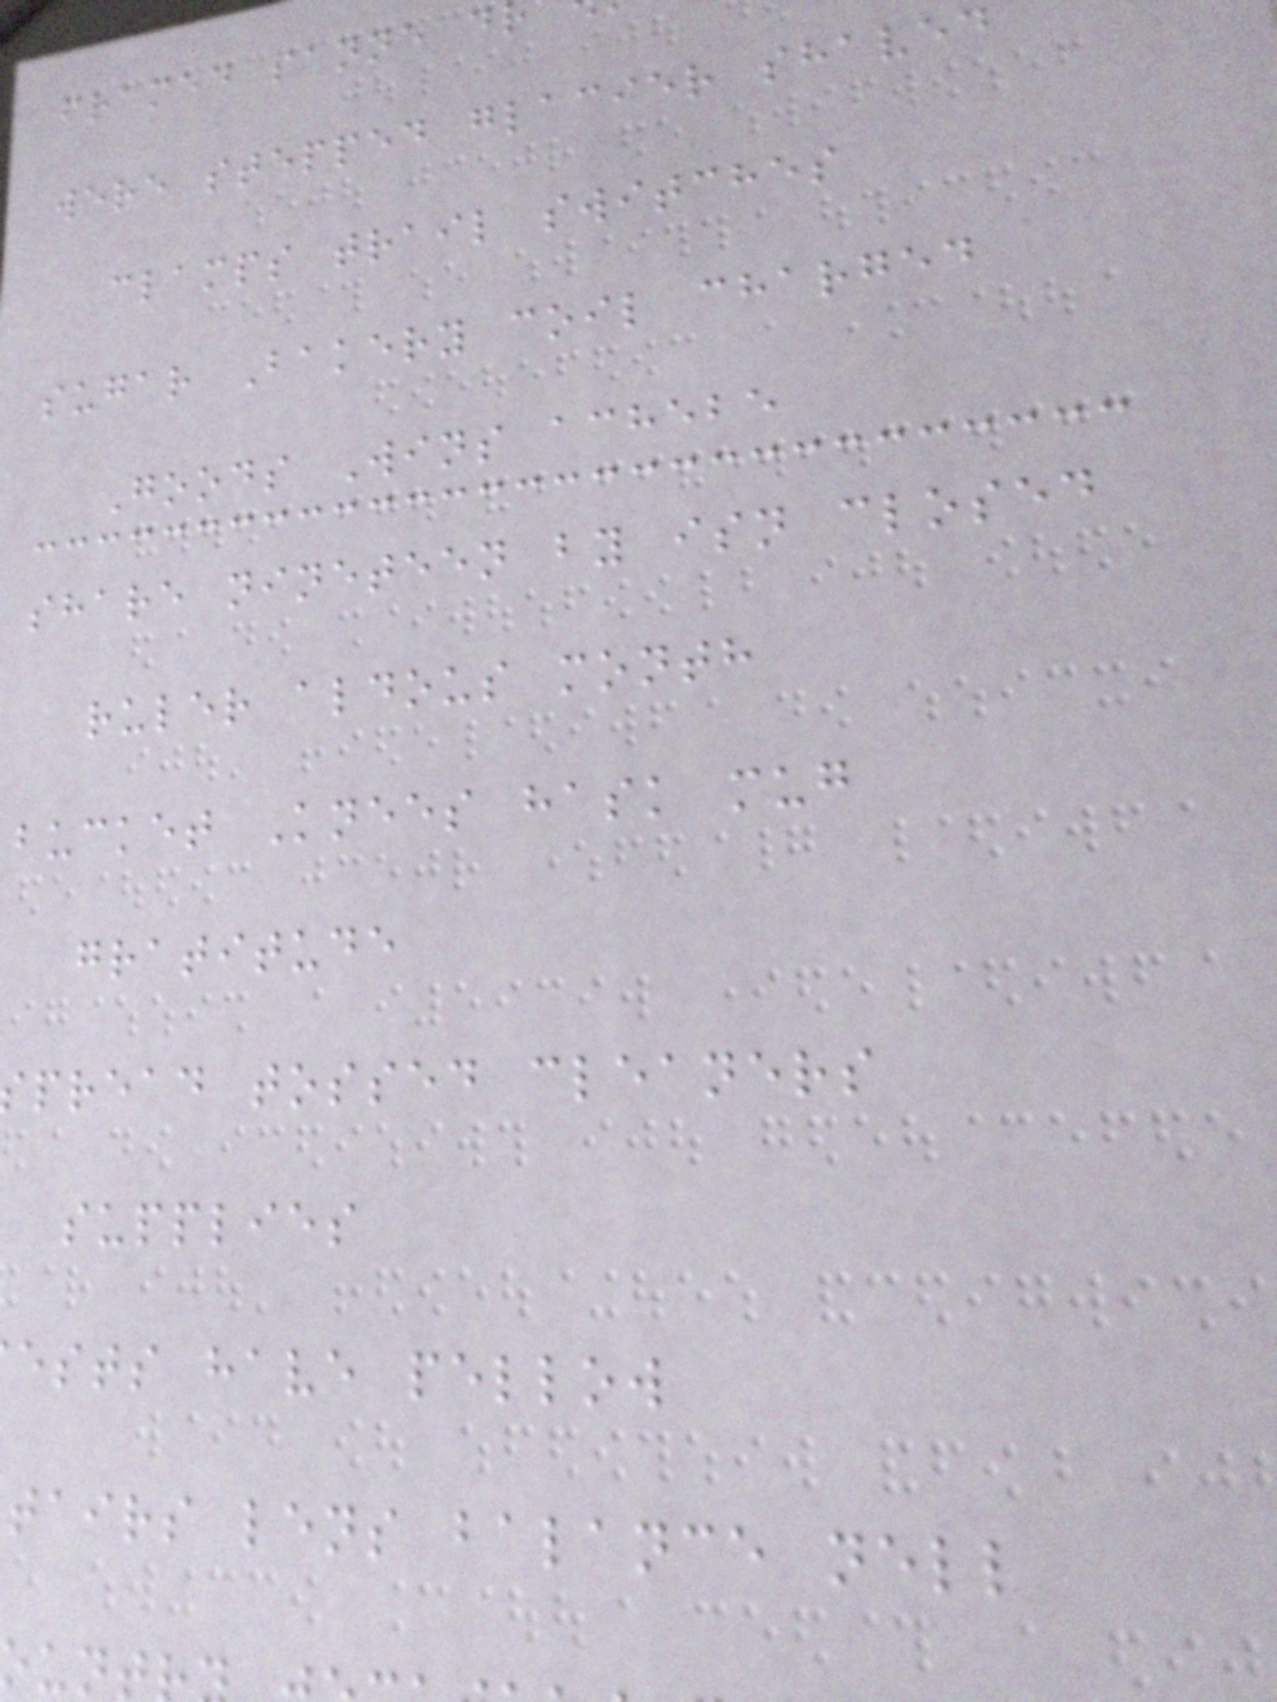framed sanne d
were stepped glacier shaved
clamps trail switches
sugar Bakery coil charged
Goods Wins achebe
share nineteen by isn closed
ruler aldous month
bucket Knees hask mug
gratitude
pread tossed cleaners
supplies
ests have pellow
tairs lens balance nell
